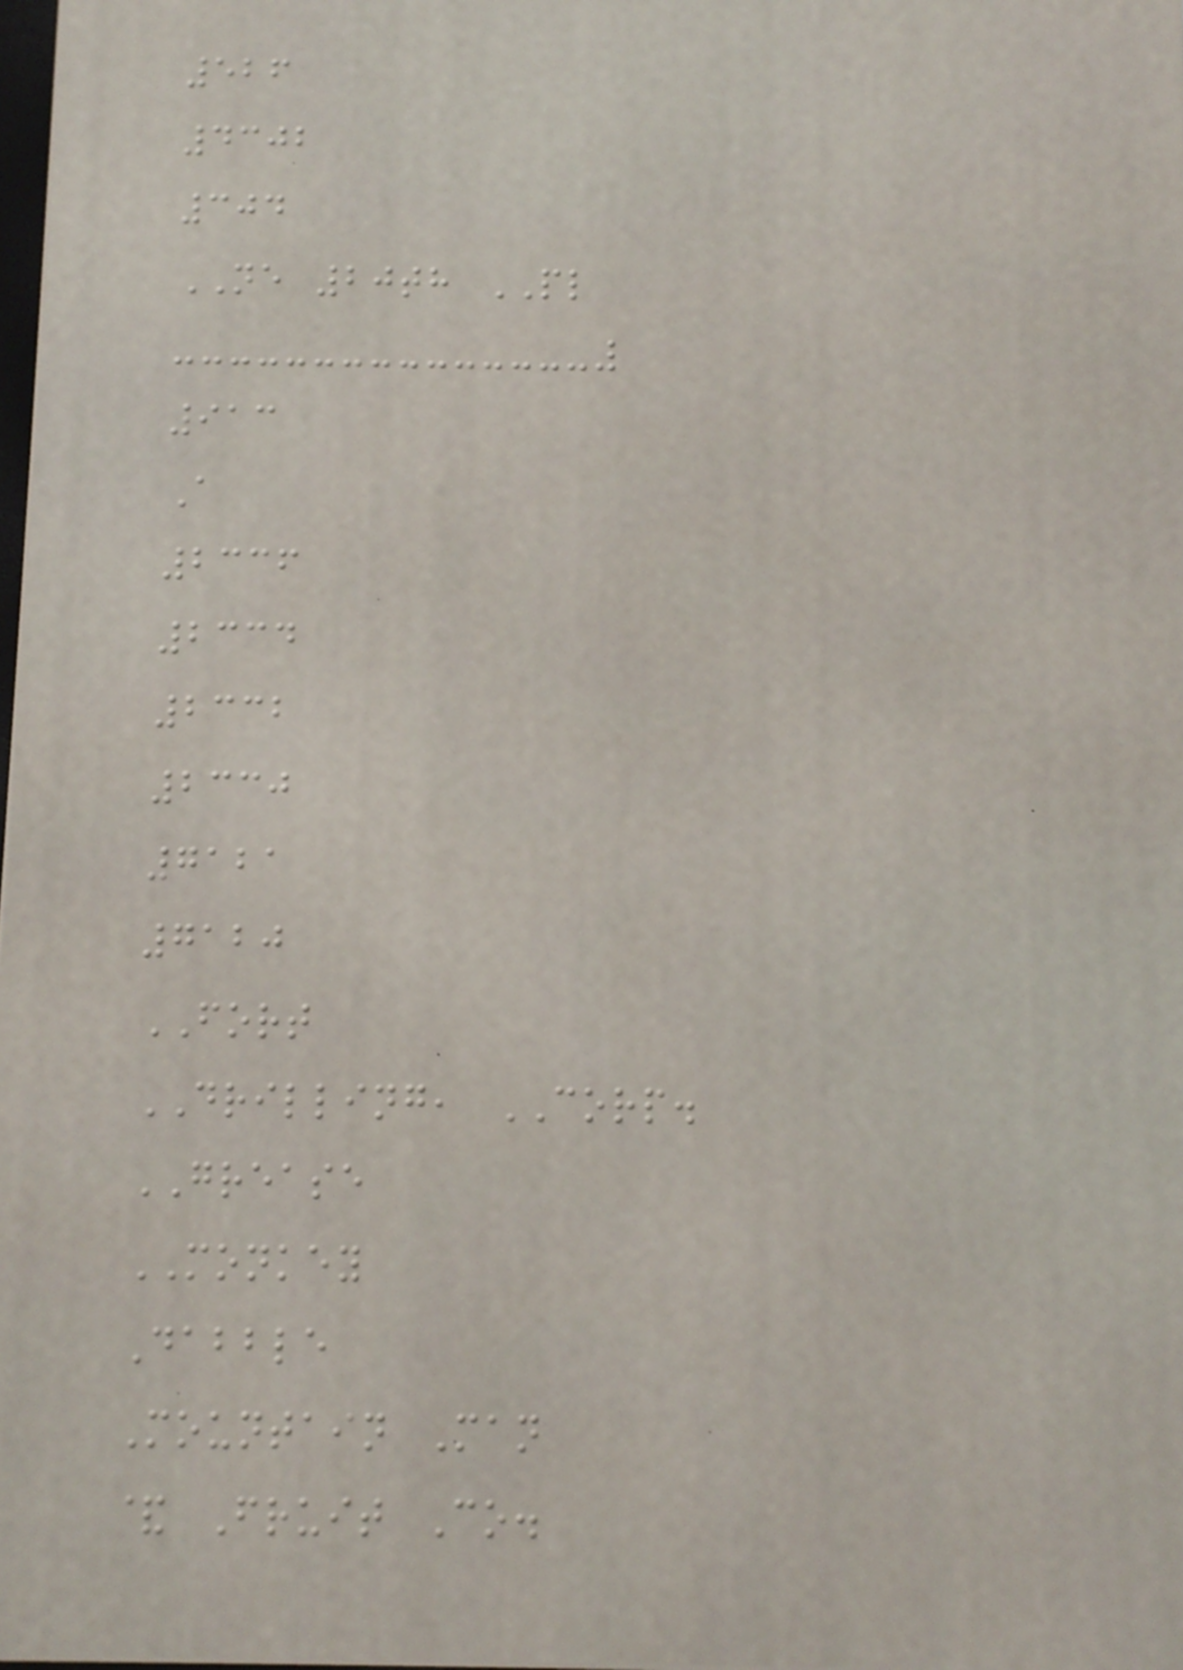526
4302
304
NE 20th PL
913
A
2336
2334
2332
2330
7121
7120
FORT
DRILLING, CORP.
GREASE
MONKEY
Dabble
Mountain Man
& Fruit Co.
